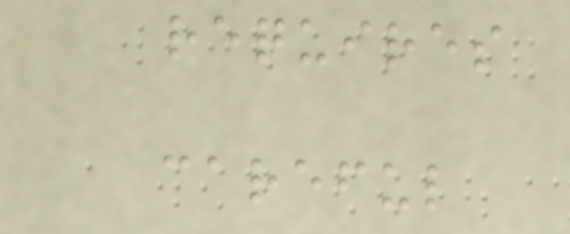requires
careful
